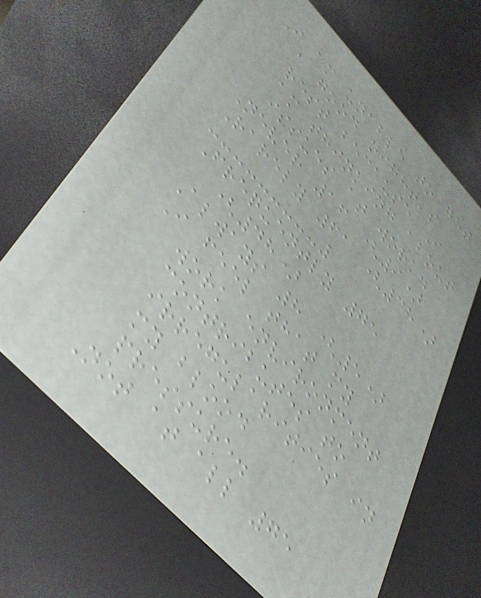I am unable to get
a good night's
rest because I
am thinking about
issues at work.
Never 16 (9)
Rarely 61 (38)
Frequently 75
(48)
Always 8 (5)
I feel that my
work environment
contributes to
irregularities in
my blood
pressure.
Not at all 75
